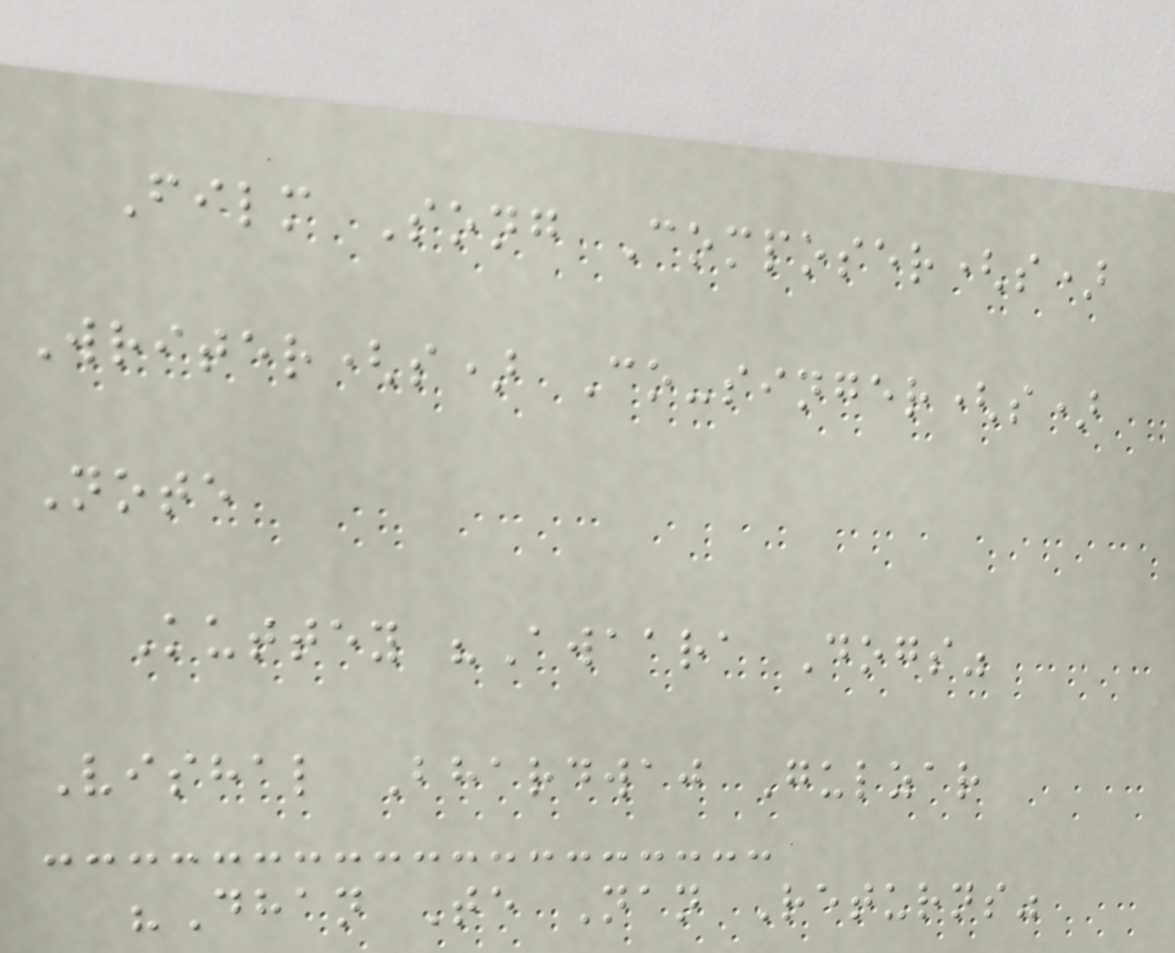Film Song Composer(s)
Writer(s) Co-singer(s)
Note
Kuttey "Awaara Dogs"
Vishal Bhardwaj Gulzar
"Dhan Te Nan Returns"
